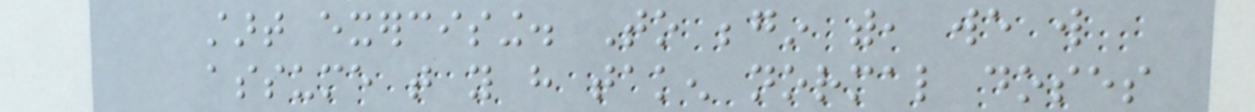start exercising. To begin with, we will
assume that you have taken normal doses
